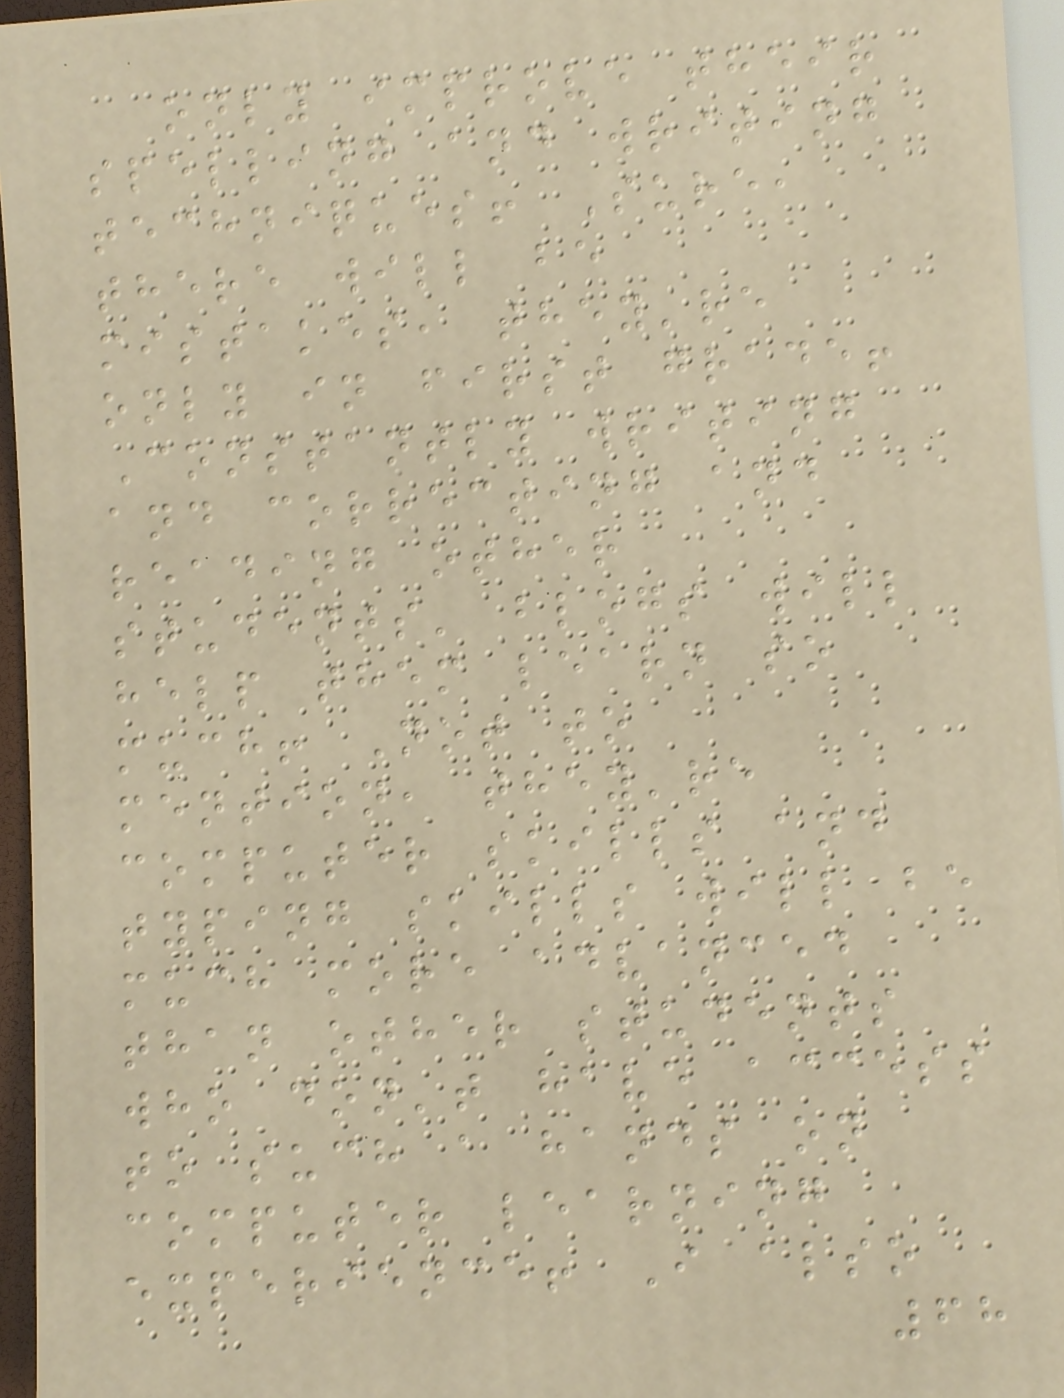only improve their
spelling and writing
techniques! Sure,
there will be
mistakes, they're
only in first grade!
Constantly writing
and correcting and
reading other
students' blogs will
help them learn so
much! Not to
mention, they're
computer skills and
typing skills will be
much more advanced
than other students
who don't have access
to such a hands on
computer learning
experience! I also
68
